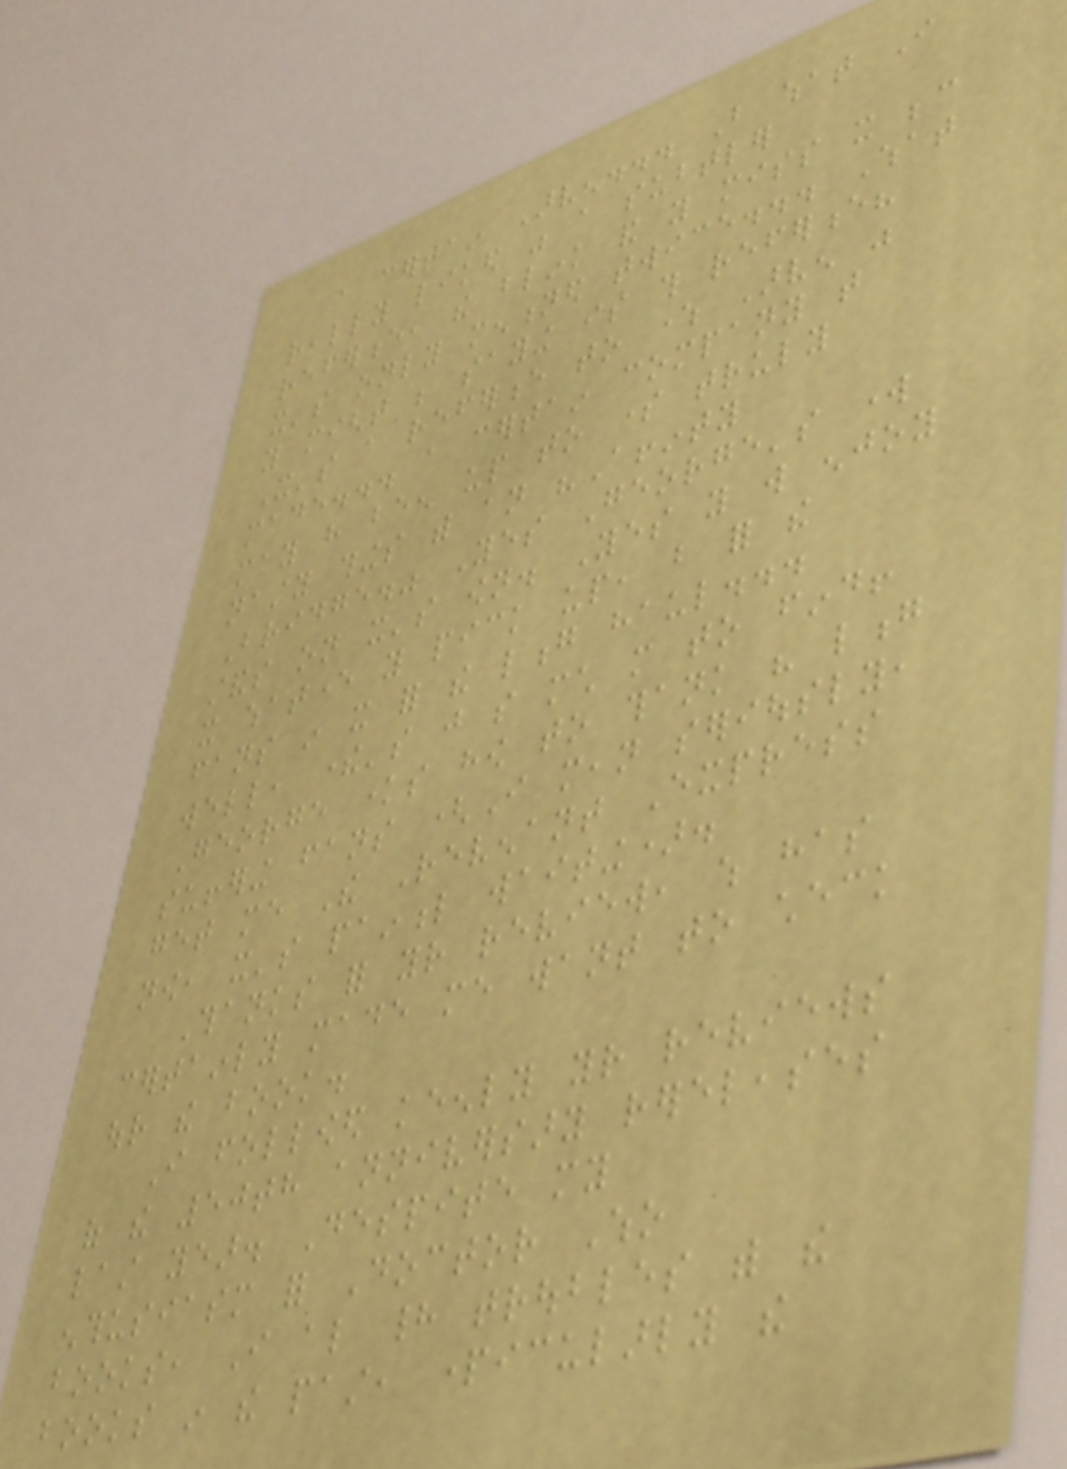a certain Arven... But what I
really liked was a subtler
reference, the blink and you miss it because
it's only mentioned twice... What
you might be saying is this reference?
It's a reference to where Arven was
made... a certain company that
may have been up to some truly
nasty things with an "Affinty
Bridge." Yes George's work
stands on it's own. Yes you will enjoy
it whatever you pick up, but for the
fans in it for the long haul...
well, there's just so much more to find!
George knows how to thank his long
suffering fans (I mean seriously,
get me The Revenant Express
now, it's painful waiting).
Thanks for your review, which has
certainly made me want to check
our the book.
I followed keenly your reviews
of the 50th anniversary rereleases
last year. Despite my
enthusiasm for Doctor Who
books, I also had troubles with the
books in the past, particularly the
